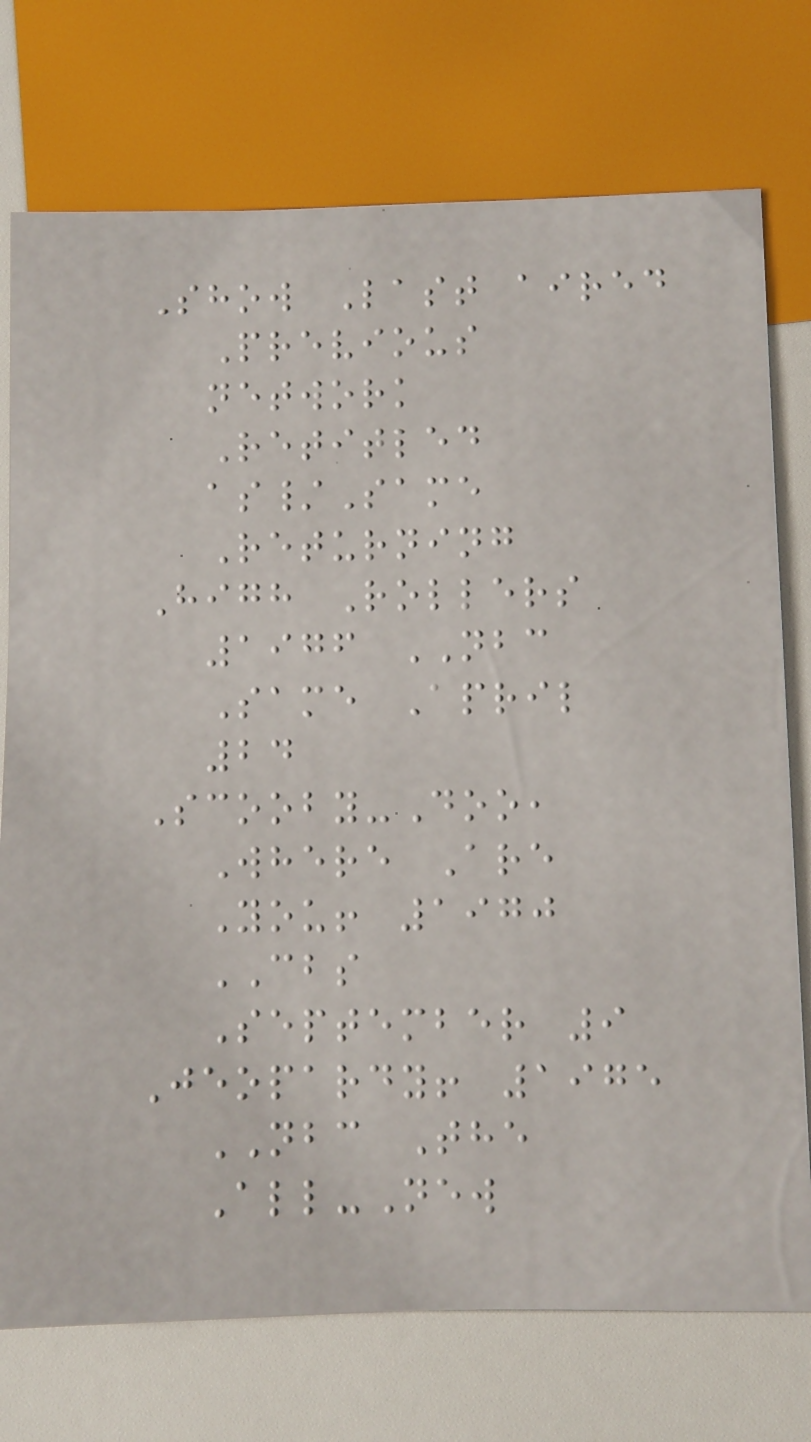Show Last aired
Previous
network
Retitled
as/Same
Returning
High Rollers
1976 NBC
Same April
24
Scooby-Doo,
Where Are
You! 1970
CBS
September 9
Jeopardy! 1975
NBC The
All-New
